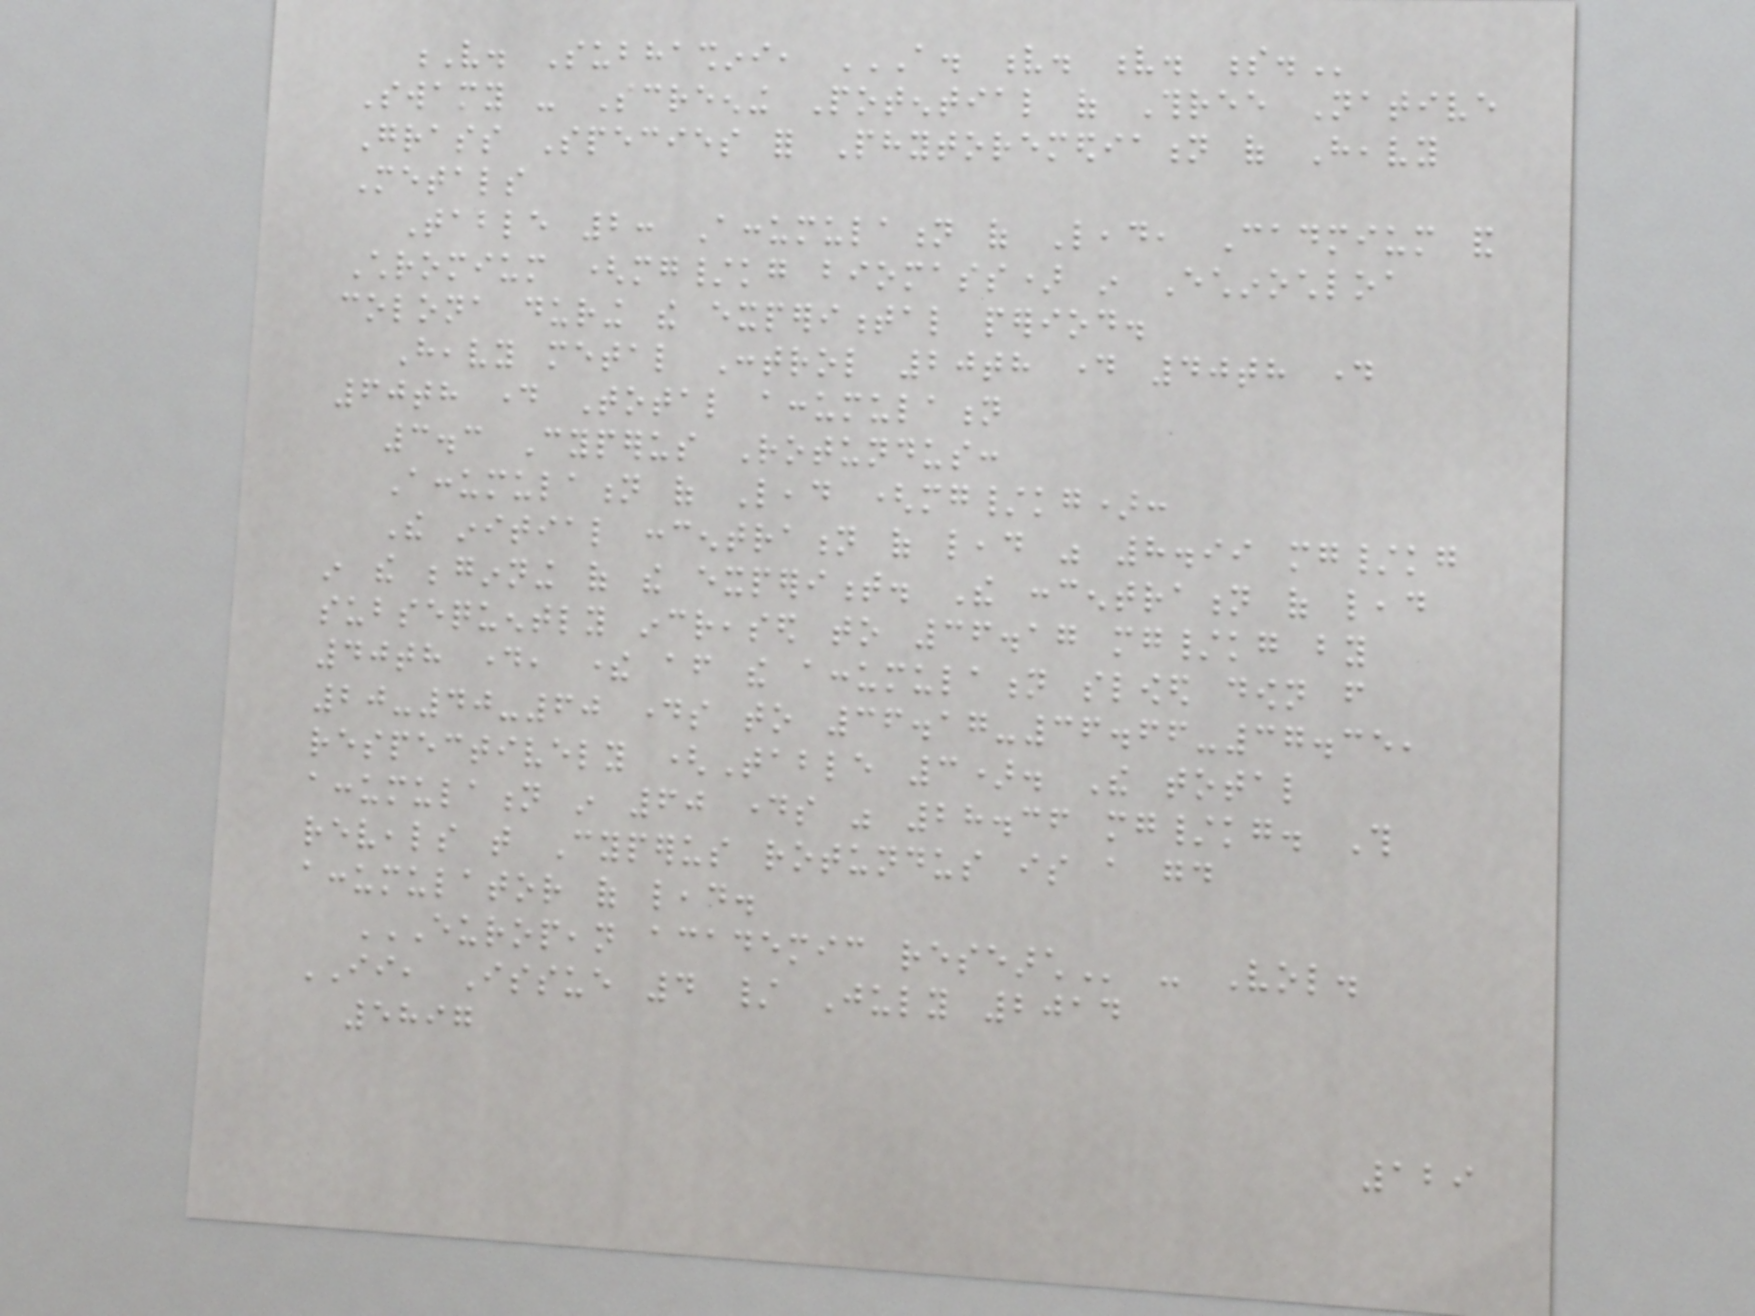V. Subhashini, A. V. V. S.
Swamy - Screening Potential of Three Native
Grass Species for Phytoremediation of Heavy
Metals
Table 2: Accumulation of Lead, Cadmium and
Chromium (mg/kg biomass) in Echinochloa
colona during the experimental period.
Heavy metal Control 20th day 40th day
60th day Total accumulation
3.3 Cyperus Rotundus:
Accumulation of Lead (mg/kg):
The initial concentration of lead was 8.99 mg/kg
in the beginning of the experiment. The concentration of lead
subsequently increased to 36.17 mg/kg by
40th day, there after the accumulation slowed down from
20-40-60 days to 36.17-36.66-37.35,
respectively (Table 3). The total
accumulation in 60 days was 28.36 mg/kg. This
reveals that Cyperus rotundus is a good
accumulator of lead.
EUROPEAN ACADEMIC RESEARCH - Vol.
II, Issue 4 / July 2014
5897
129
